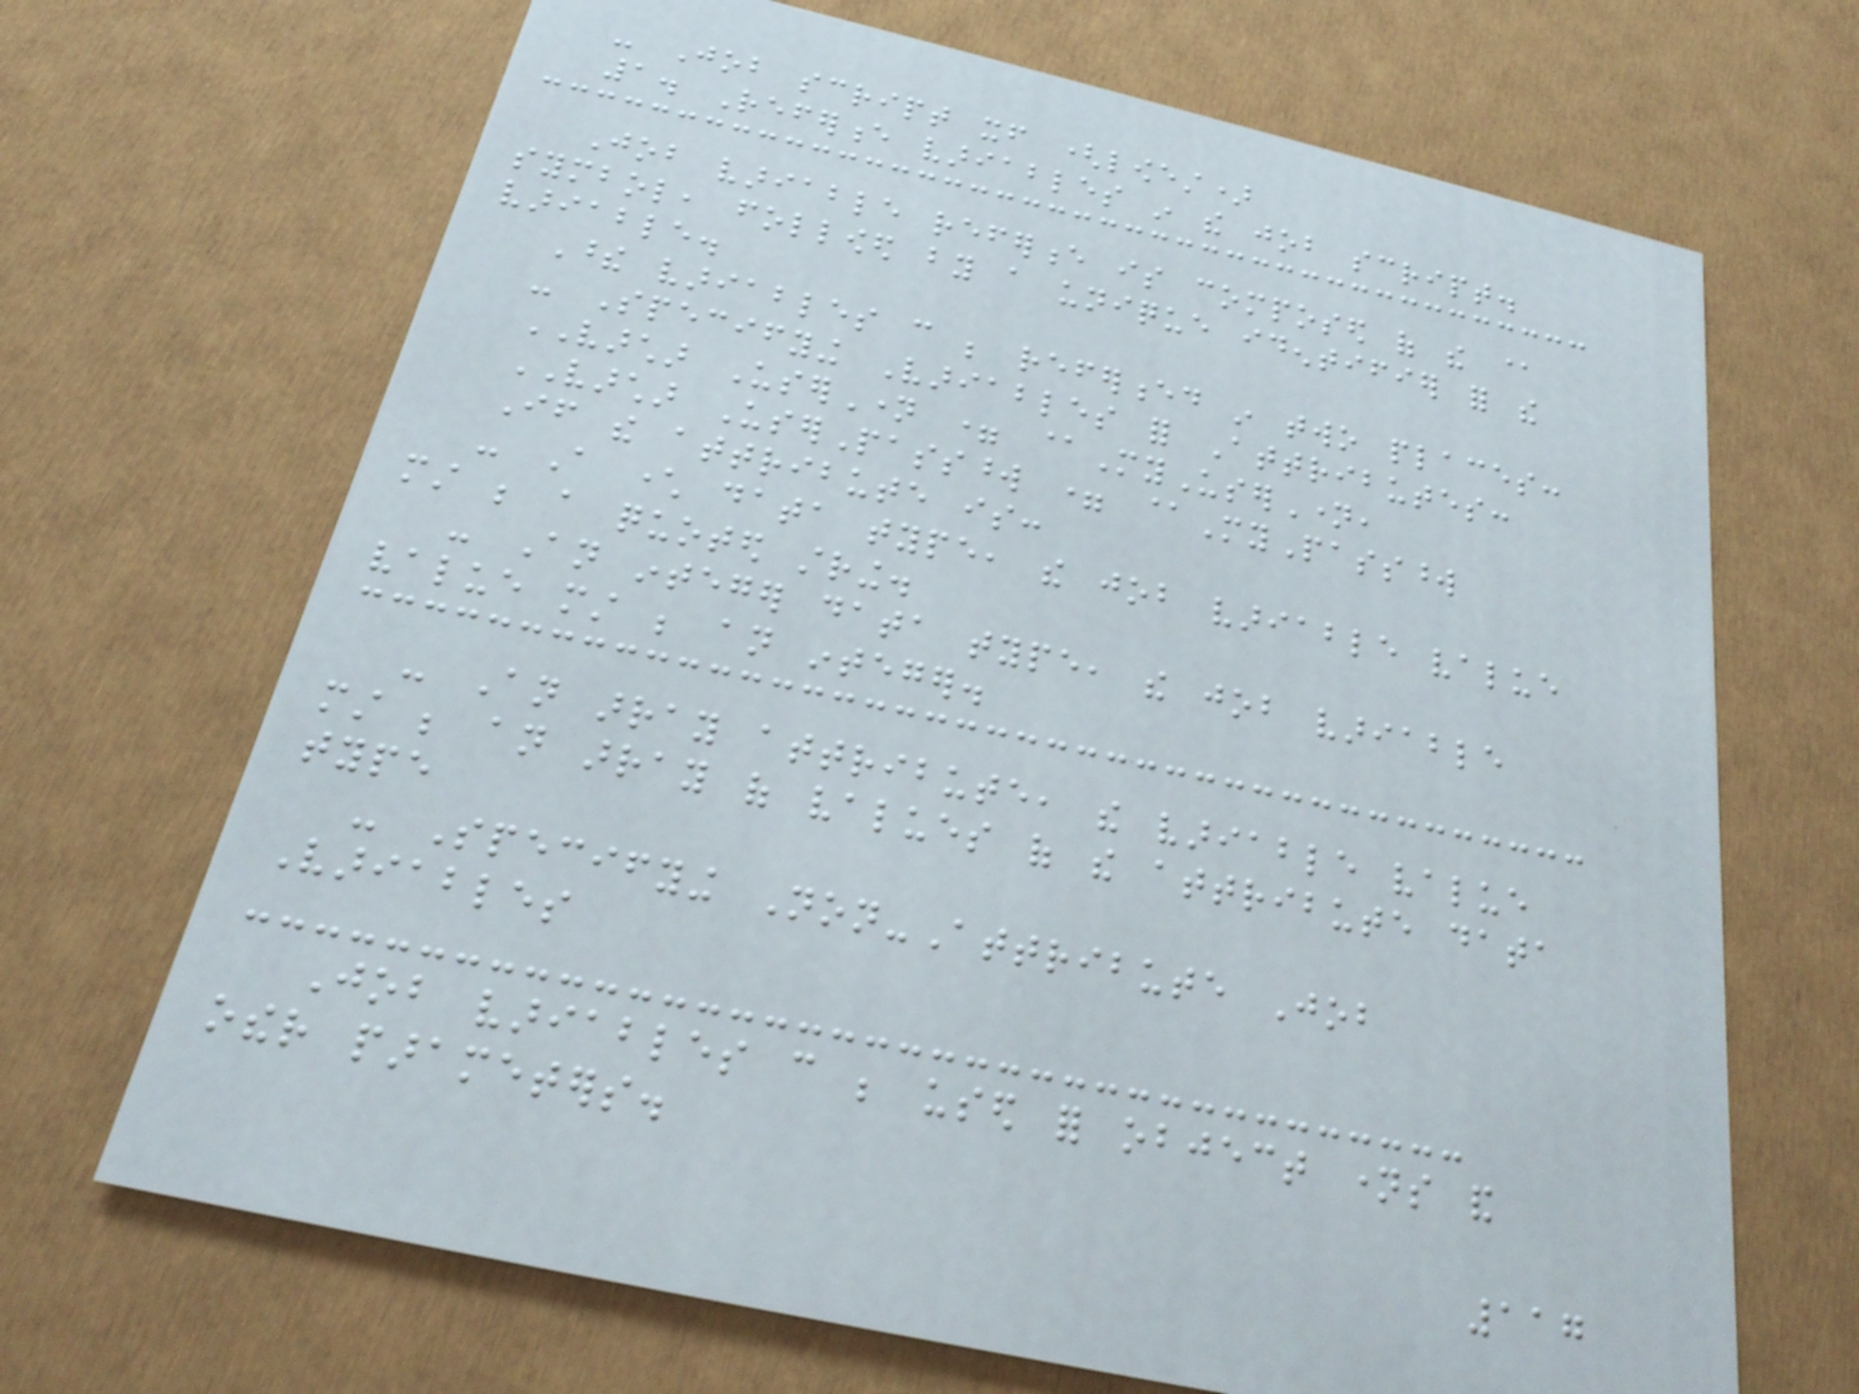- Job script itself (lowest)
1. Reference variables in the job script.
Job variable reference is composed of the @
symbol, followed by a unique identifier for the
variable.
These variables can be referenced in two places:
- Specifying Variables for Attributes:
VARCHAR UserName = @MyUserName,
VARCHAR UserPassword = @MyPassword
If the attribute is:
- A character data type, the job variable value
must be a quoted string.
- An integer data type, the job variable
value must be an integer.
- An array attribute, the variable value
must be an array of values of the attribute data
type
- Specifying Non-Attribute Job
Variables
Job variables can be used for object names and
other parameters.
117
